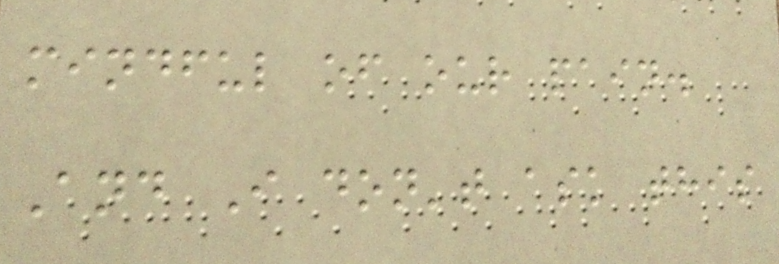mindful of our pain.
And I don't ask this
